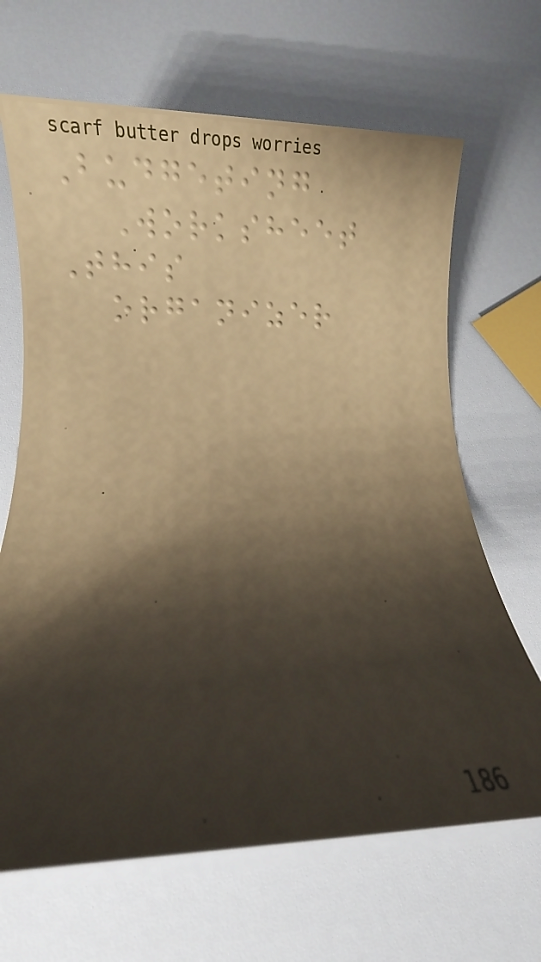Budgeting
Worksheet
This
organizer
